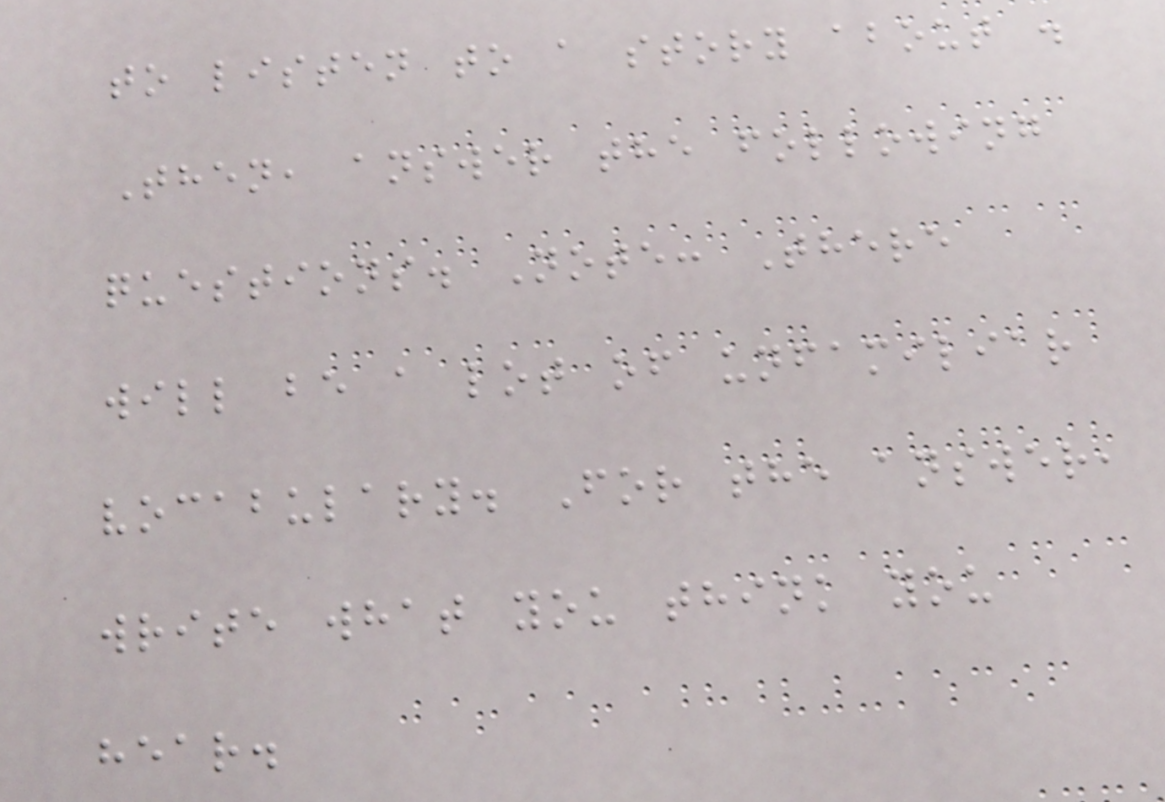to listen to a story about .
Then, answer the following
questions. Note: There
will be a lot of unfamiliar
vocabulary. For the answer,
write what you think you
hear.
